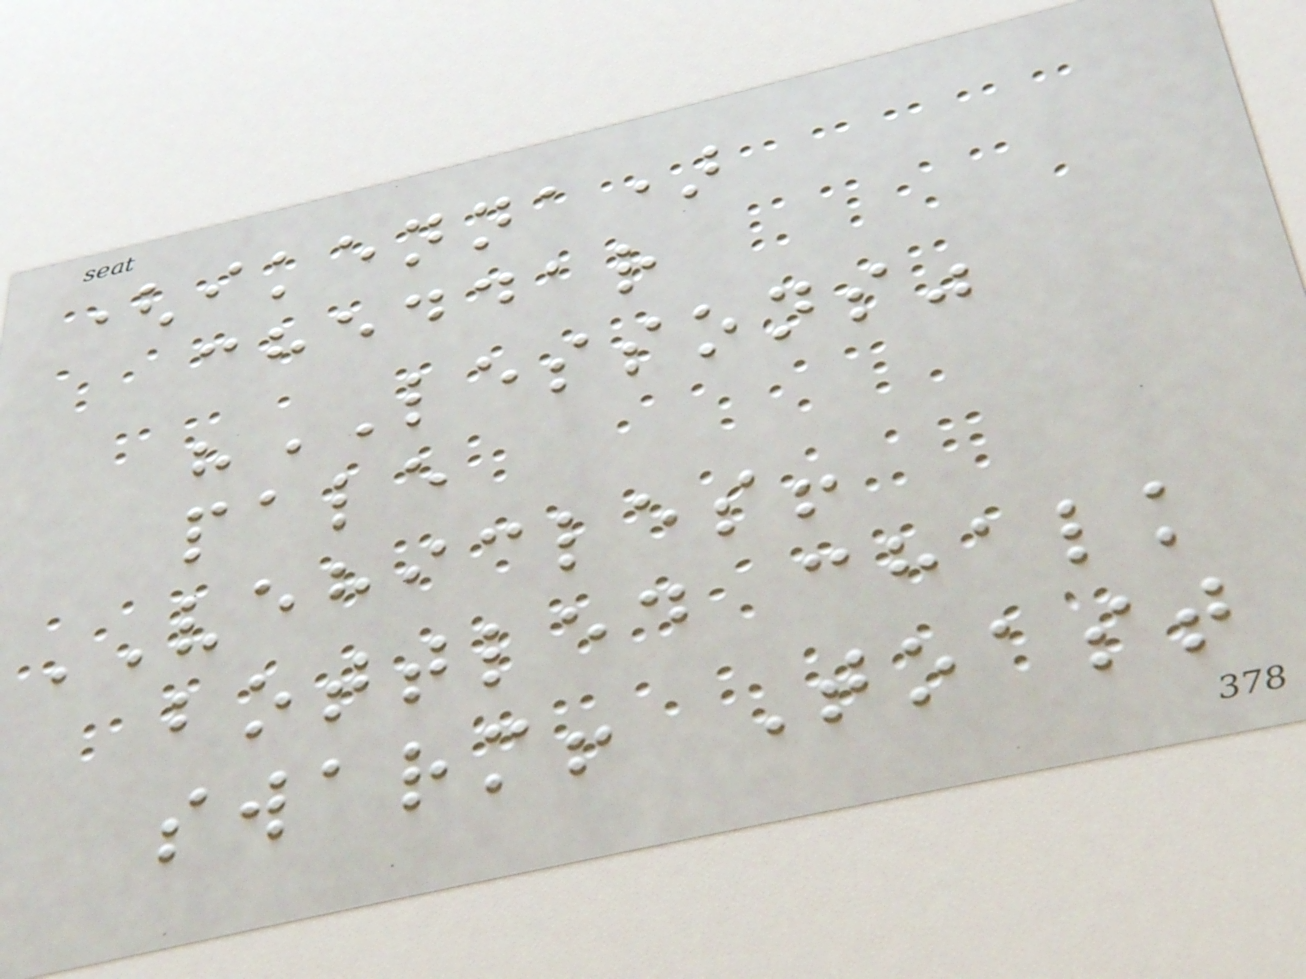(ikenna)
cheddar
"LESSONS"
pale
VEHICLES!
bottled chalk
swarm! Toast
